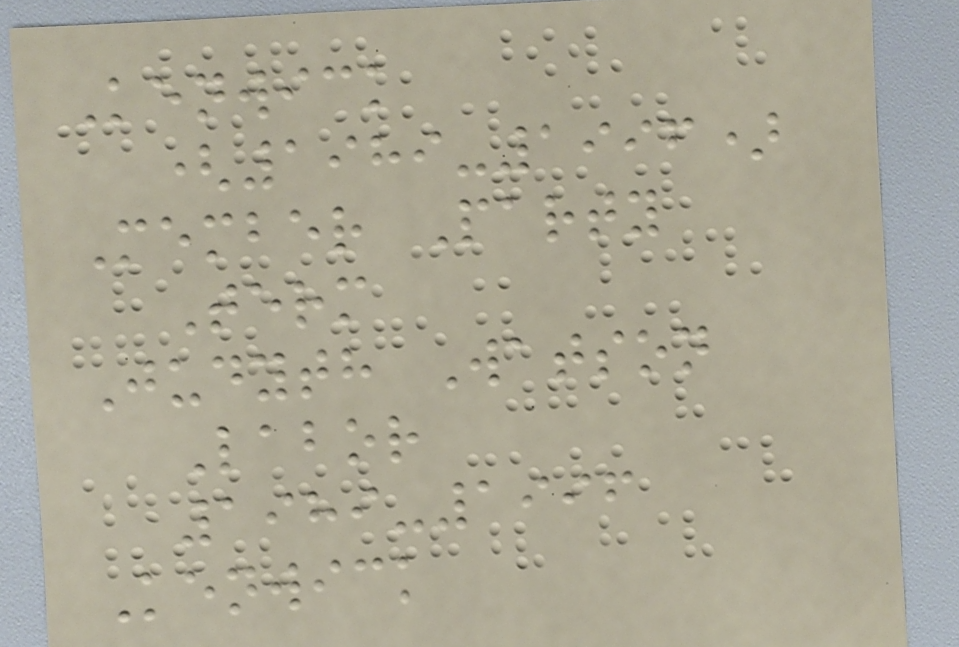Kenwick
(1989-1996)
Member Party
Term
Judyth Watson
Labor
1989-1996
Kenwick
